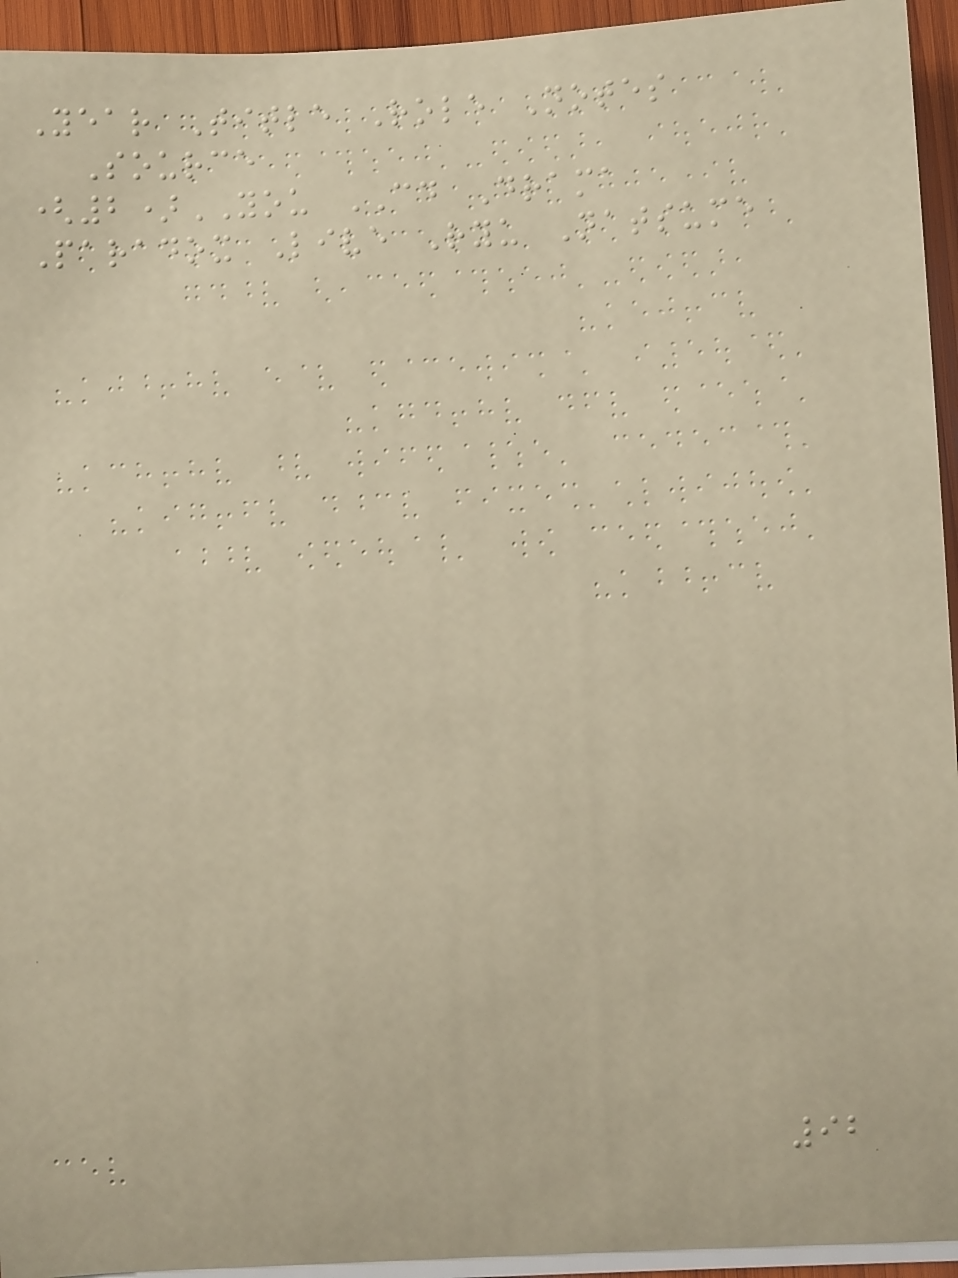Year Title Role Notes
Source
(2)YOU CD Drama
Paradox Live Ryu Natsume
92
